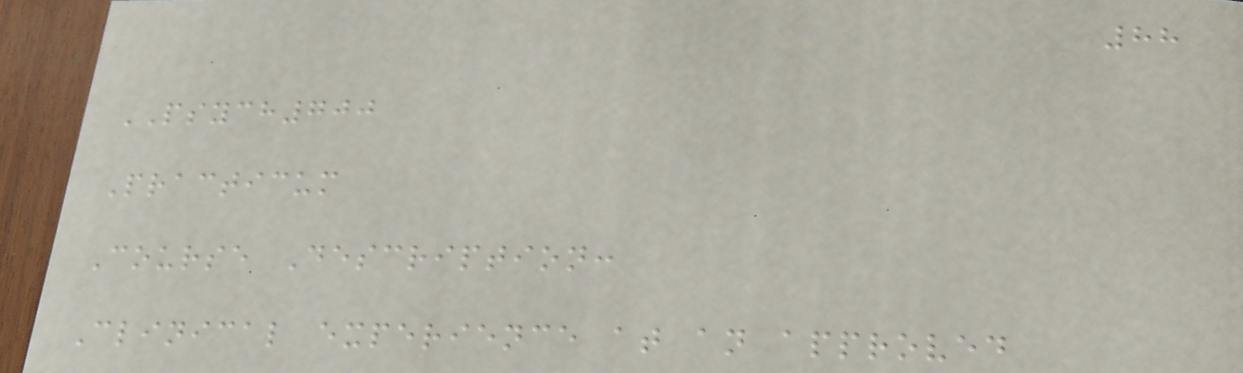88
PSYCH700
Practicum
Course Description:
Clinical experience at an approved
